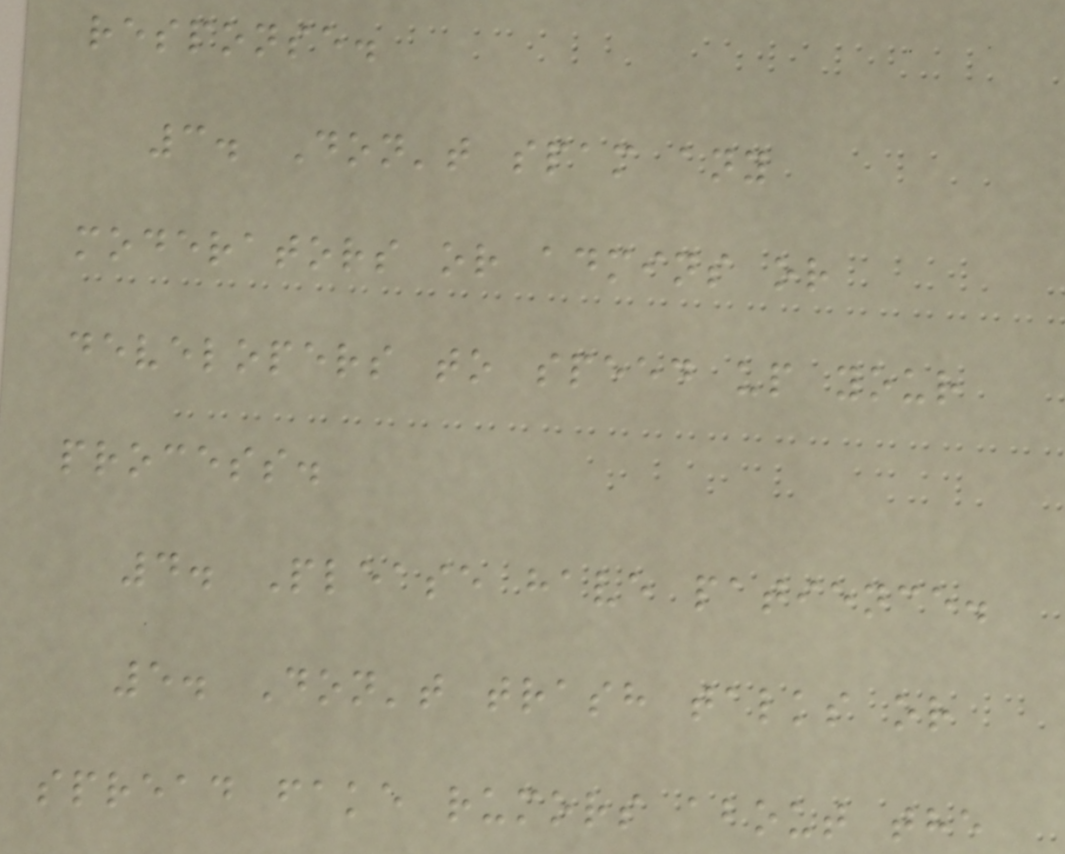response.
3. Don't spam any
moderators or admins or
developers to speed up your
process.
4. Please have patience.
5. Don't trash talks or
spread fake rumors about the
